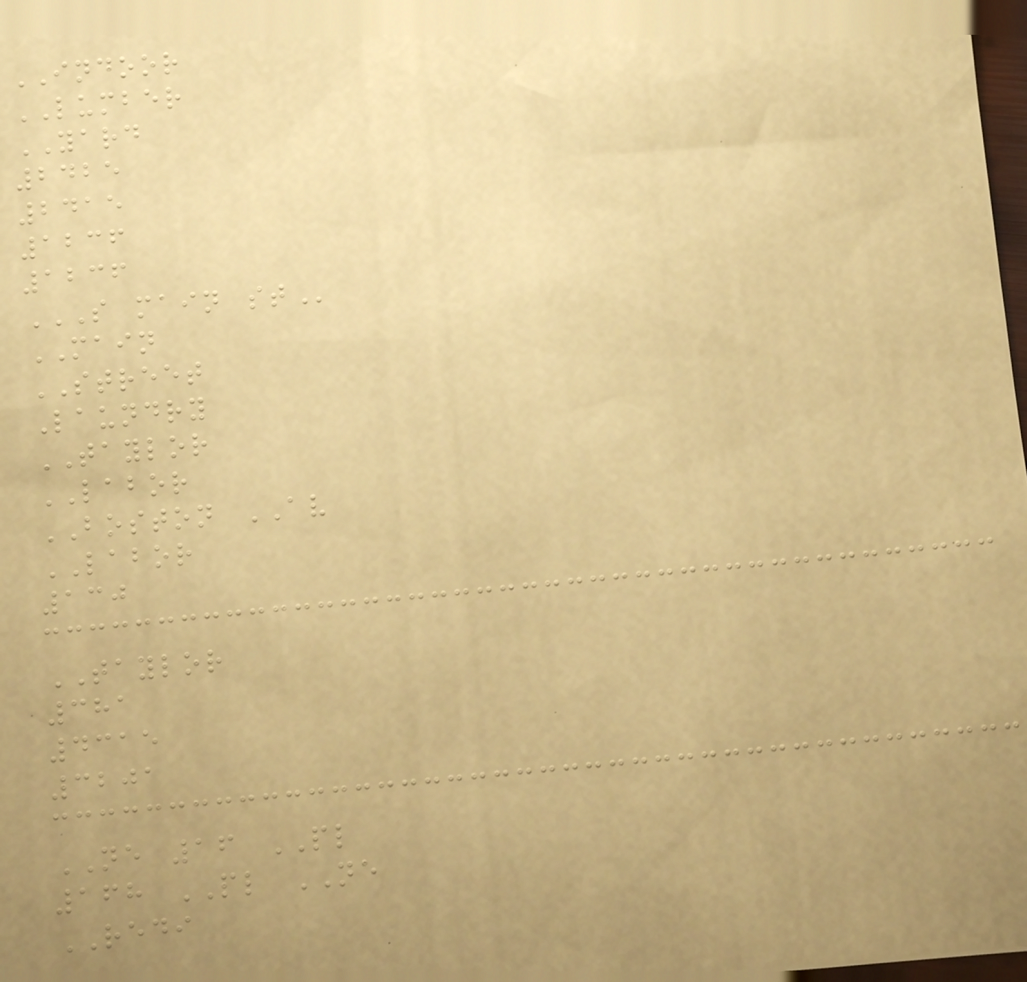INDOOR
LUMBER
YARD
2425
2415
1236
1236
S MAIN ST
MAIN
STREET
Laundry
TAYLOR
LABOR
BOSTON AV
LABOR
130
TAYLOR
381
4315
3201
NE 16 PL
168 PL NE
REDI
